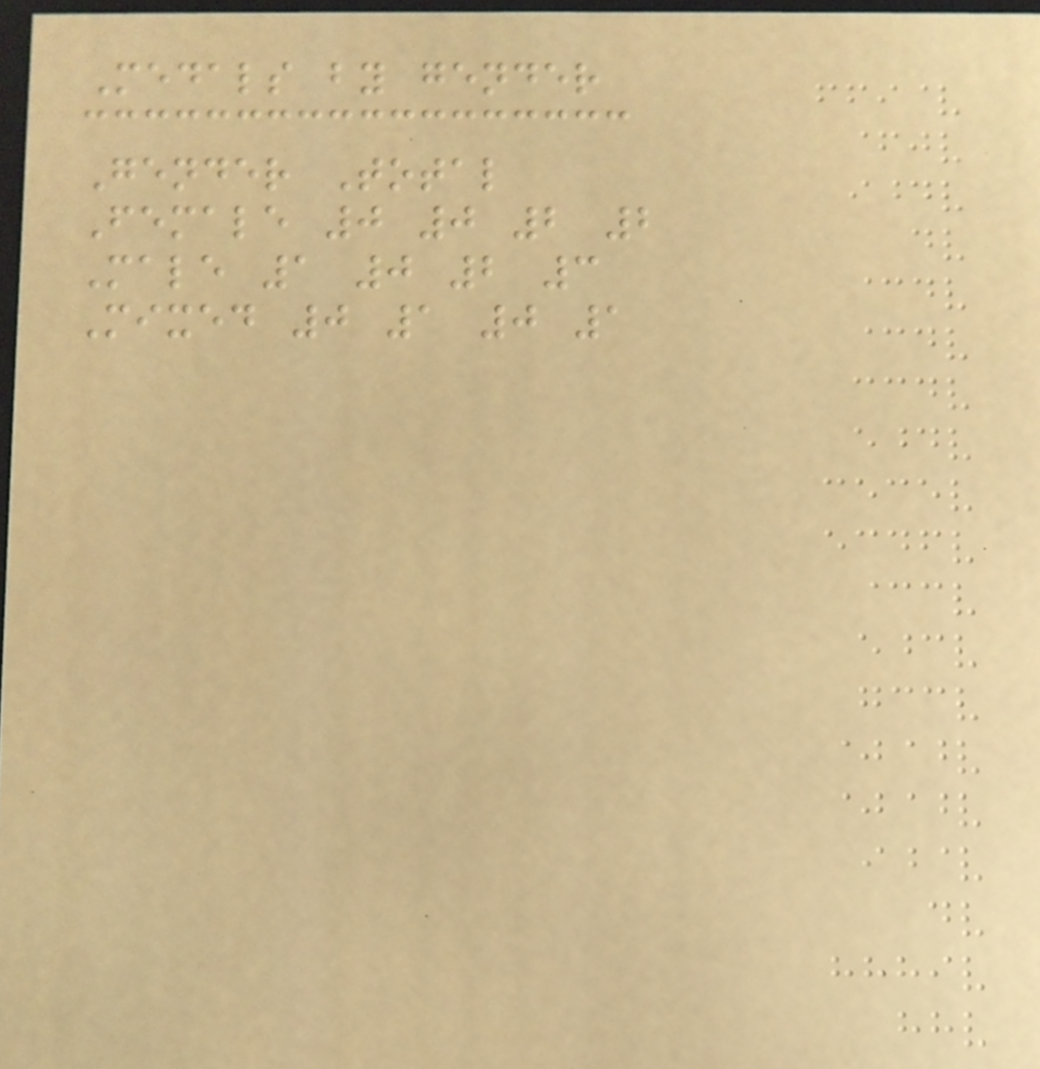Medals by gender
Gender Total
Female 0 0 2 2
Male 1 0 2 3
Mixed 0 1 0 1
